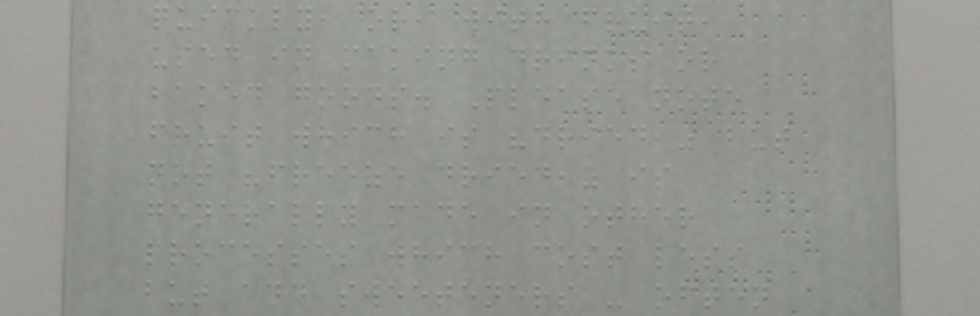quickly, or, with fruit,
used in making drinks or
baked goods. Please note
fruit which is "dried," but
not "freeze dried," is
generally made in other
processes which cost less
but add sweeteners - often
